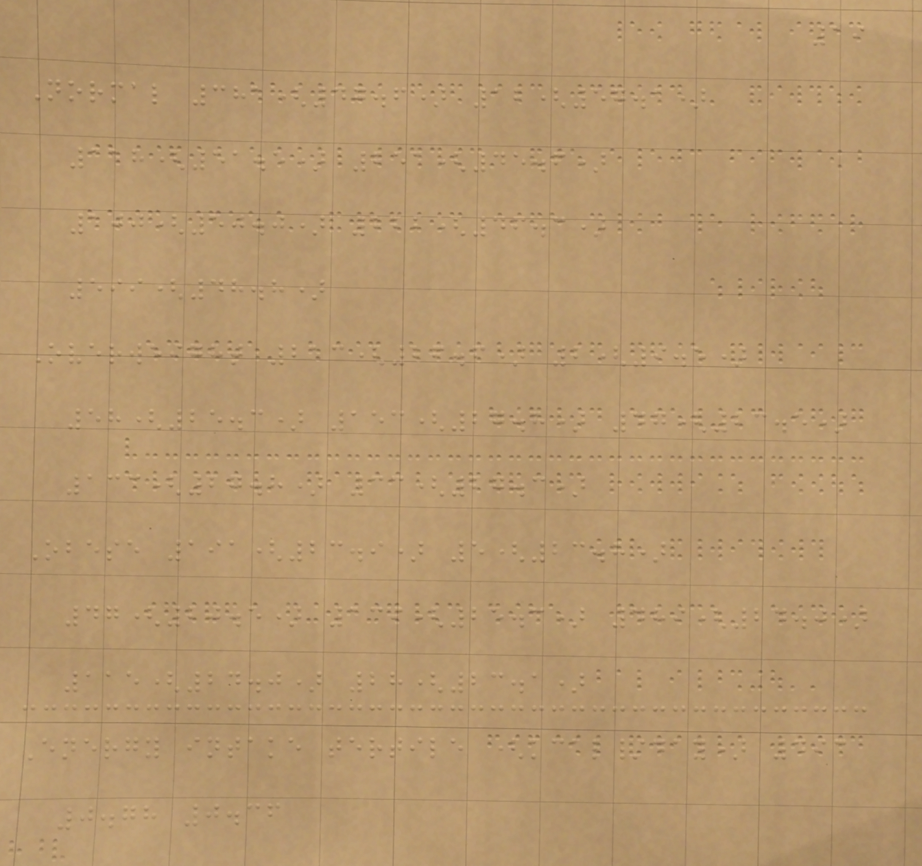19
Normal 381(47.6) 12(57.1)
118(51.5) 251(45.6)
100(50.0) 222(46.3)
599(48.8)
Overweight 213(26.6) 2(9.5)
58(25.3) 153(27.8) 47(23.5)
133(27.8) 33(27.3)
Obese 191(23.9) 5(23.8)
47(20.5) 139(25.3) 489(24.0)
115(24.0) 28(23.1)
Energy intake tertile (kcal/day) 493
0.78 0.36
